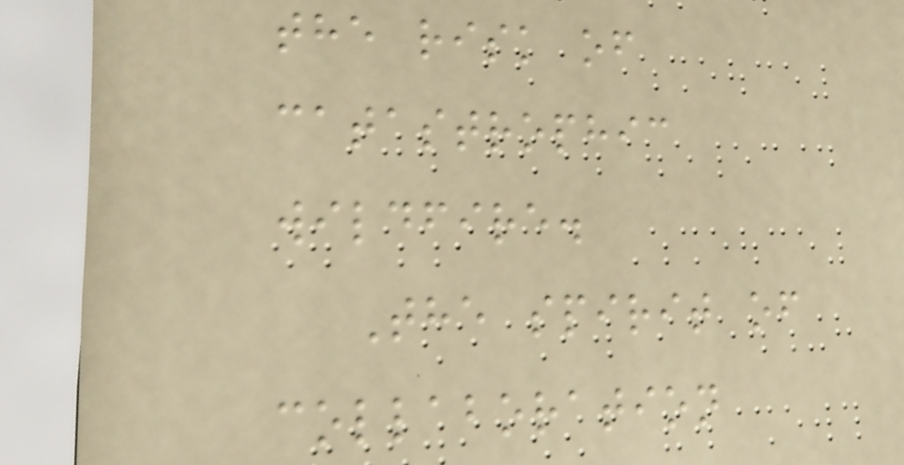the risk of
catastrophic
wildfire.
The spirit of
collaboration
